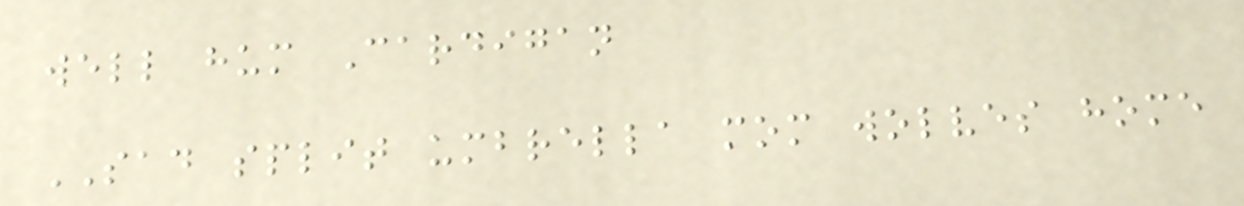well hum Cardigan
SAD split umbrella mom wolves home
